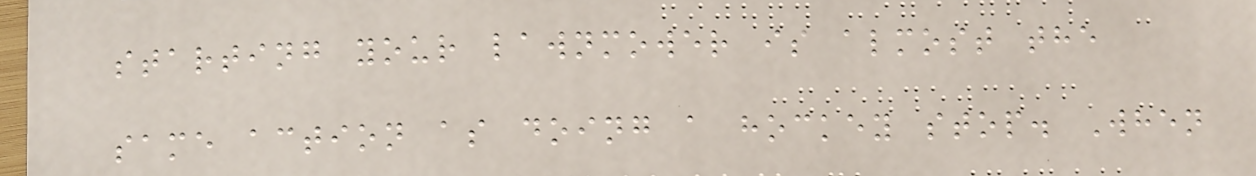starting your lawnmower is almost the
same action as doing a hockey stop. When
